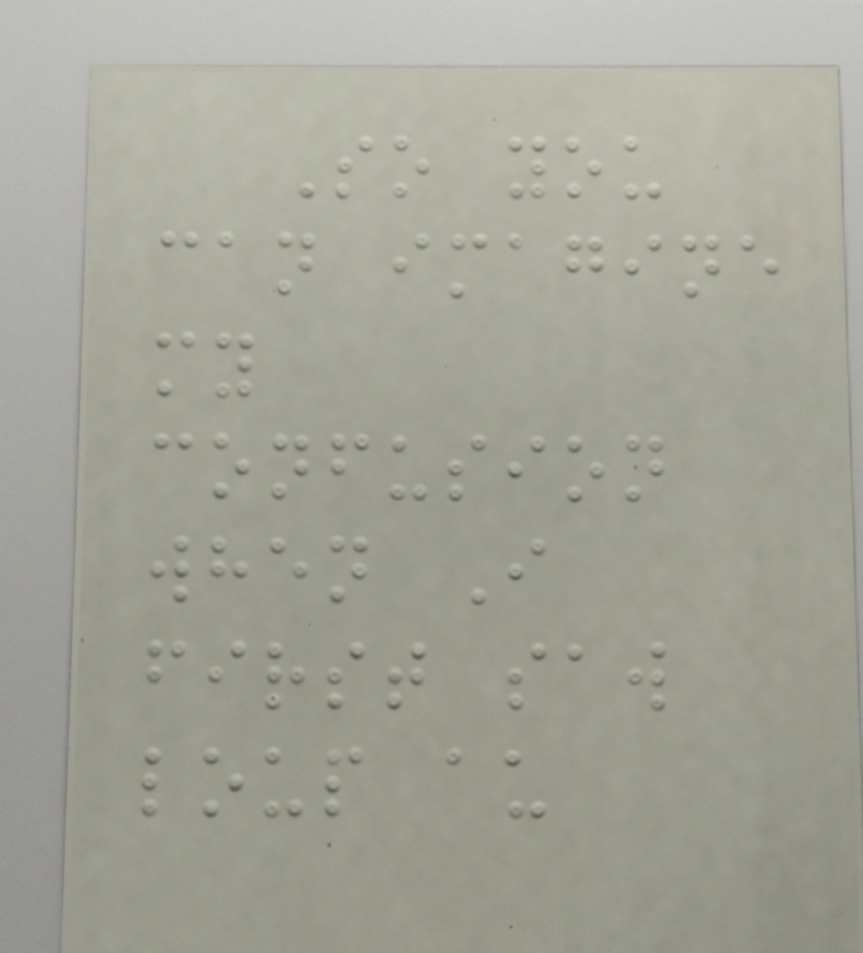So you
can imagine
my
confusion
when I
first saw
loup au
